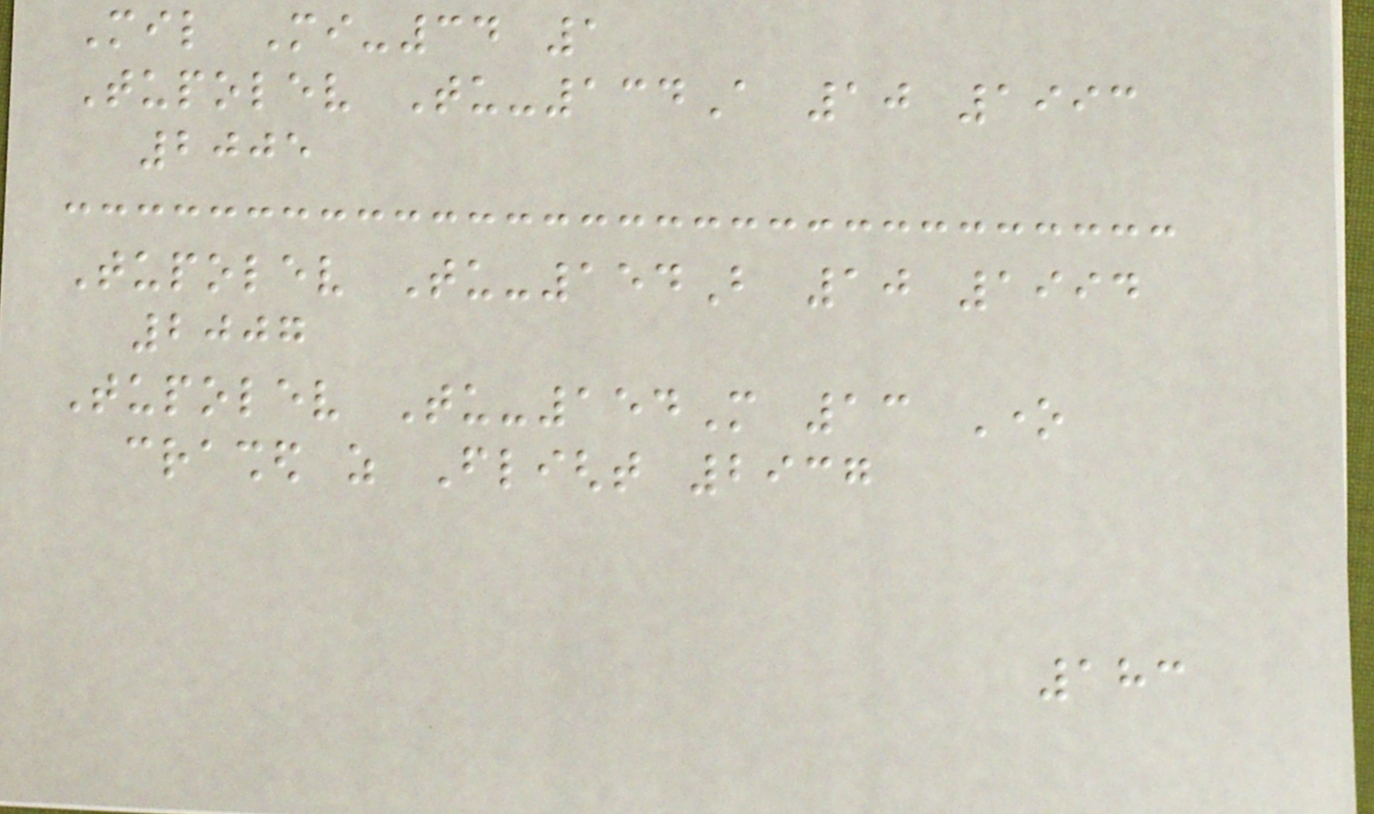Mil Mi-34 1
Tupolev Tu-134A 10 1993
2005
Tupolev Tu-154B 10 1994
2007
Tupolev Tu-154M 13 One
crashed as Flight 2937
183
